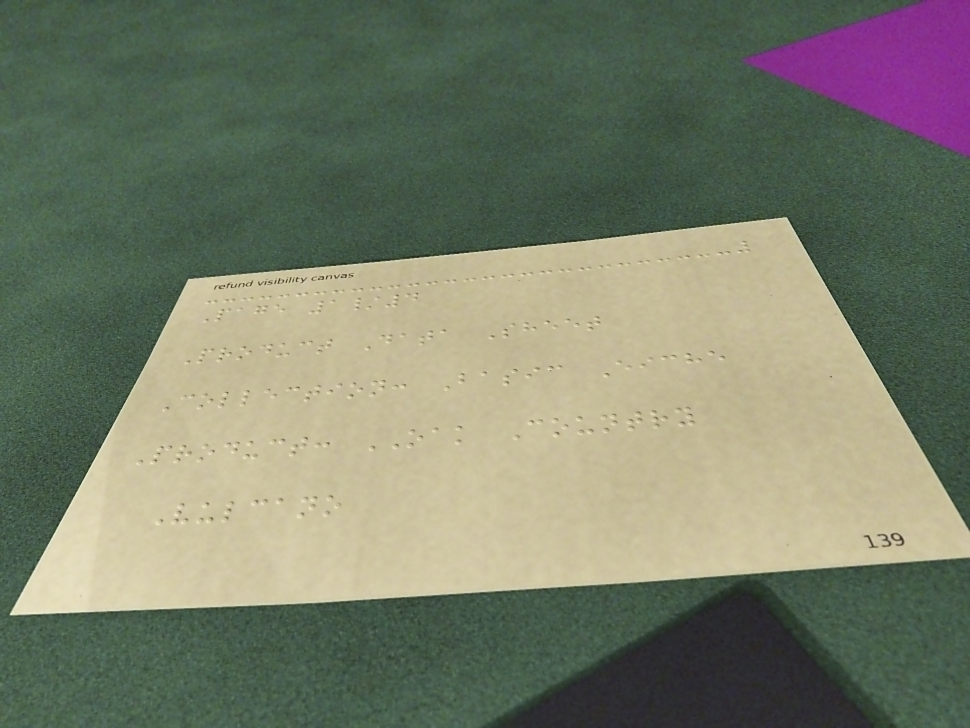Page 1/4
Product Data Sheet
Collection: Basic Eiche
Product: OAK Country
Vulcano
